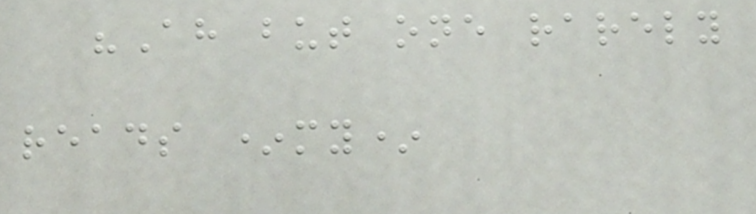"Ah but one rarely
reads *my*
